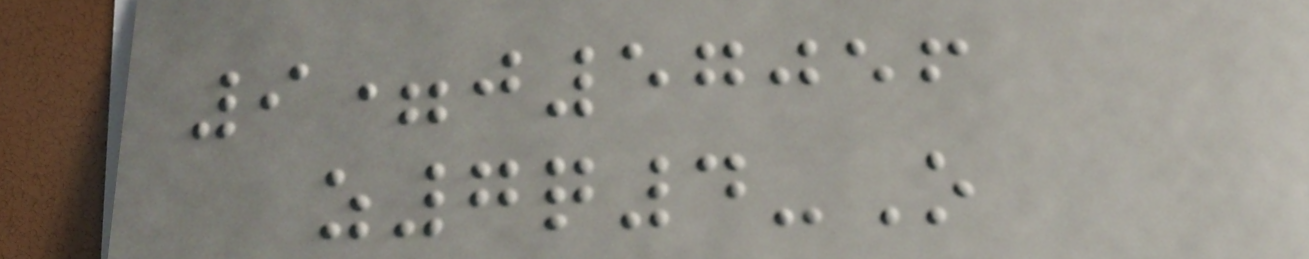9=j57056
z7q4-O
